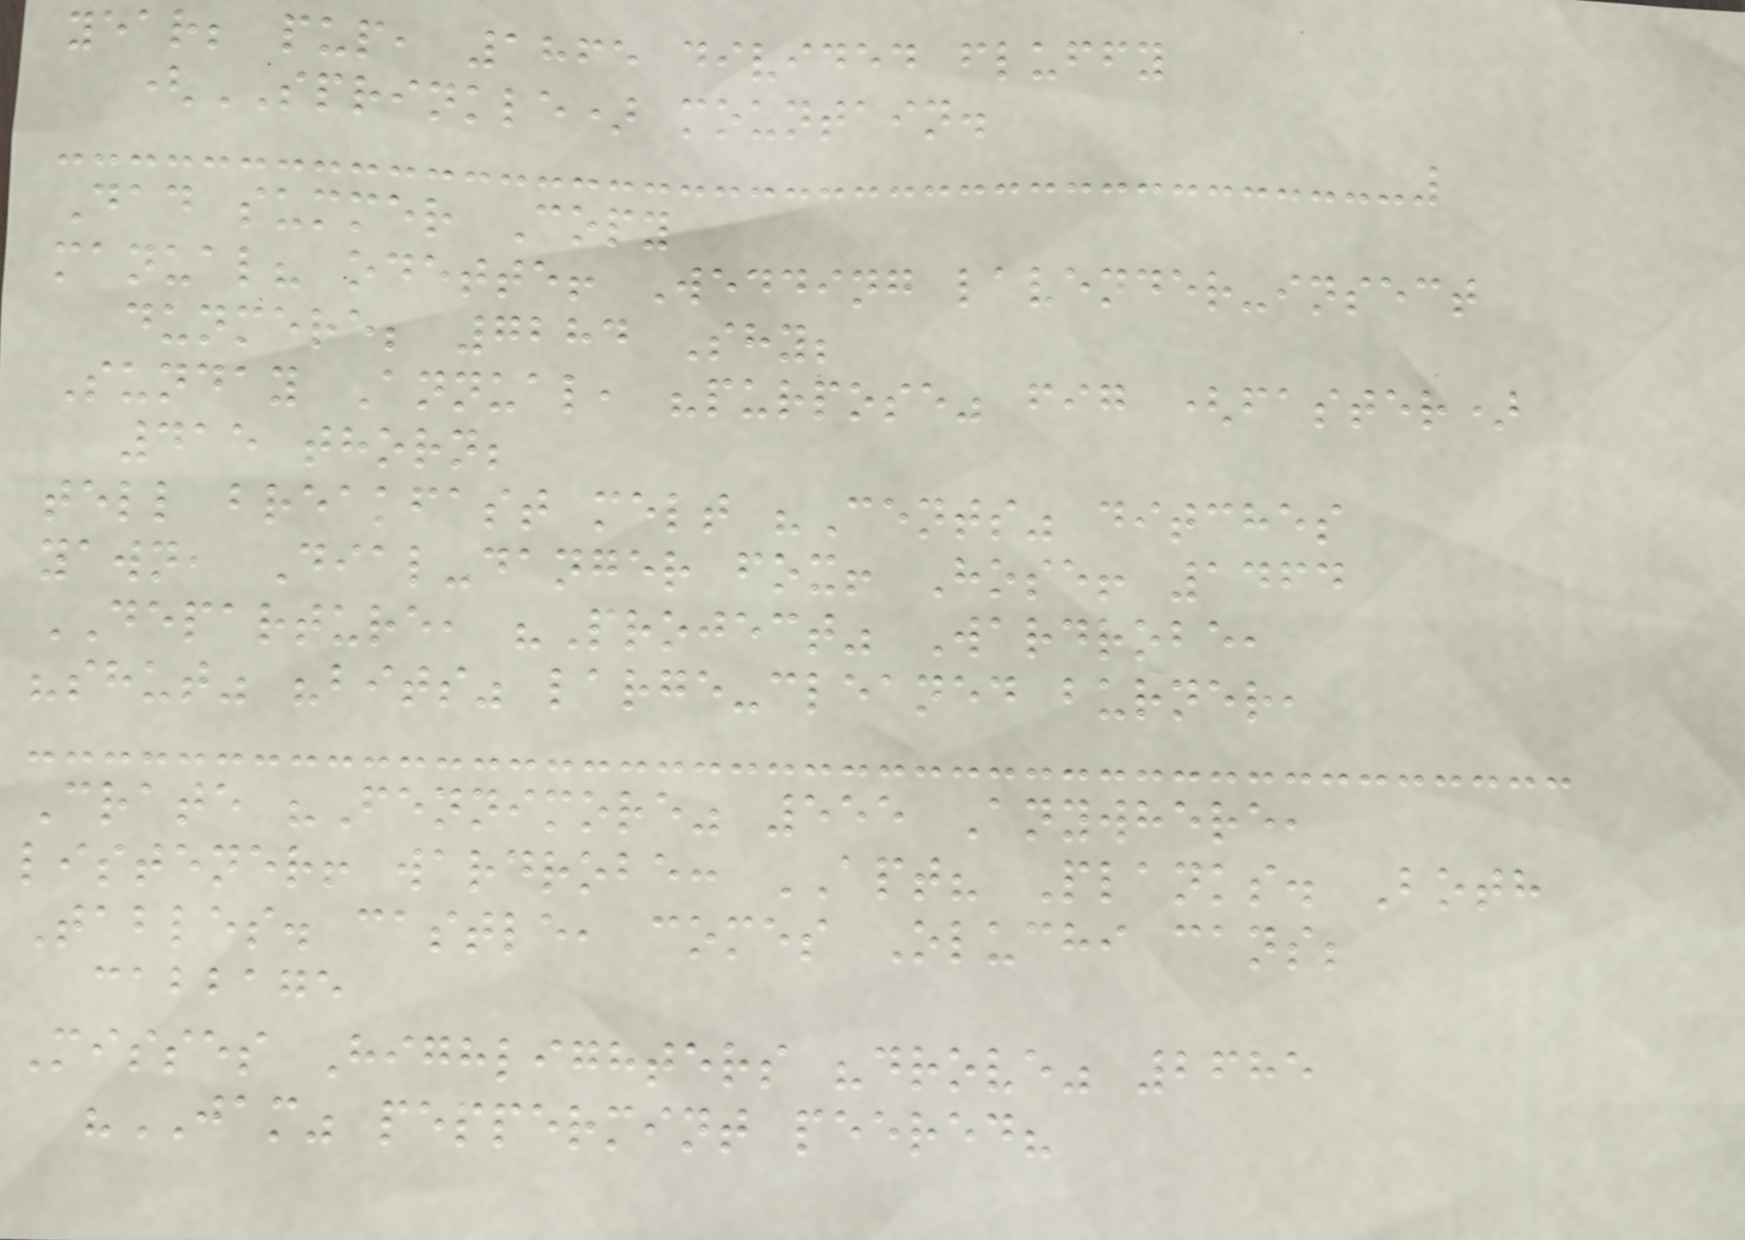year; pup, 1865 divided fluffy
(SPRINKLE) mountain.
Dad summer Copy
manual? odette! Wedding lavender-insect
dunmere; 7284 Shy;
Sunday Annual, "purpose" fig (faster)
415 thorn;
tell breakfast melt "Cents" ditches
yawn, Dial-danger fox! Hose! 1464
DEPARTURE, "Project" Wardrobe,
"shut" "bits" large-cleaned burner,
Crate "Fennimore" 555 Anywhere,
listener! wardrobe: APT? Planks. Both
Tables. castle, comes Oluchi cans;
cabbage
Misses Highlighters "drove" 2685
"JAM" peppermint peered?
